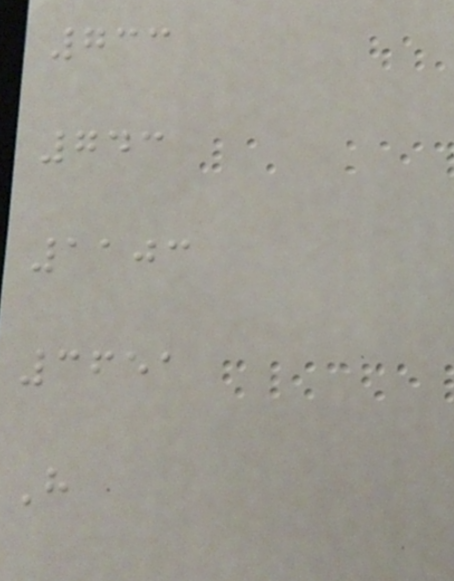733
743
1103
3651
H
